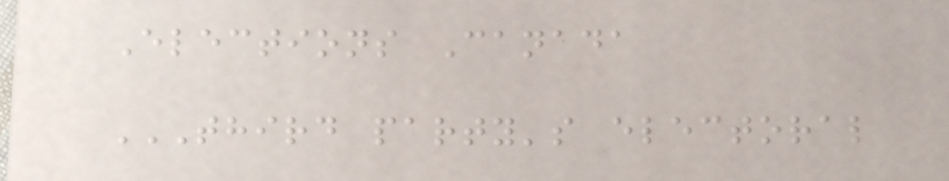Elections Canada
THIRD PARTY'S ELECTORAL
